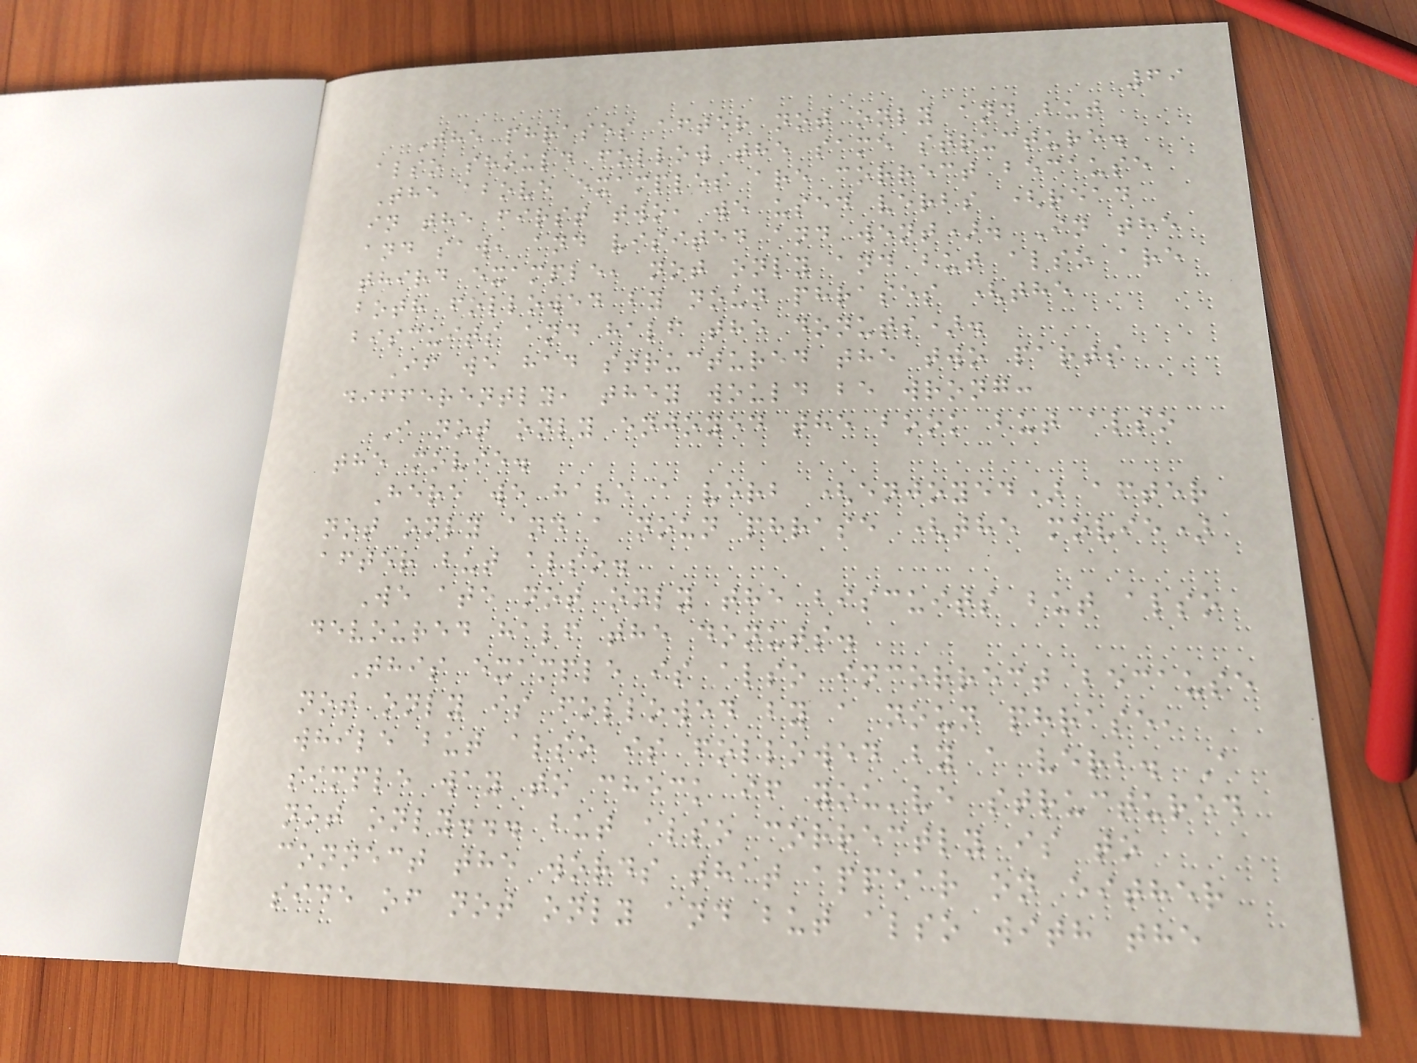69
The phrases after not only and but
also should follow the same structure.
The above examples are correct because
in the first two, we used verbs (read
and saw, and visited and went). In the
third example, not only and but also are
both followed by noun phrases (the
biscuits and half the donuts).
If we had structured the two parts
differently, they would be wrong:
I not only enjoyed the book but also
the movie.
Here we have a verb (enjoyed) after
not only and a noun phrase (the movie)
after but also.
We ate not only the biscuits but also
devoured half the donuts.
This example is also incorrect because
not only is followed by a noun phrase,
while but also is followed by a verb. A
simple way to check if you've structured
not only... but also correctly is to
connect the words that appear on either
side of not only and but also with the
